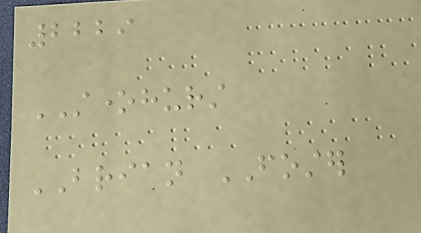2229
STONEHURST
BRIAN FOSTER
